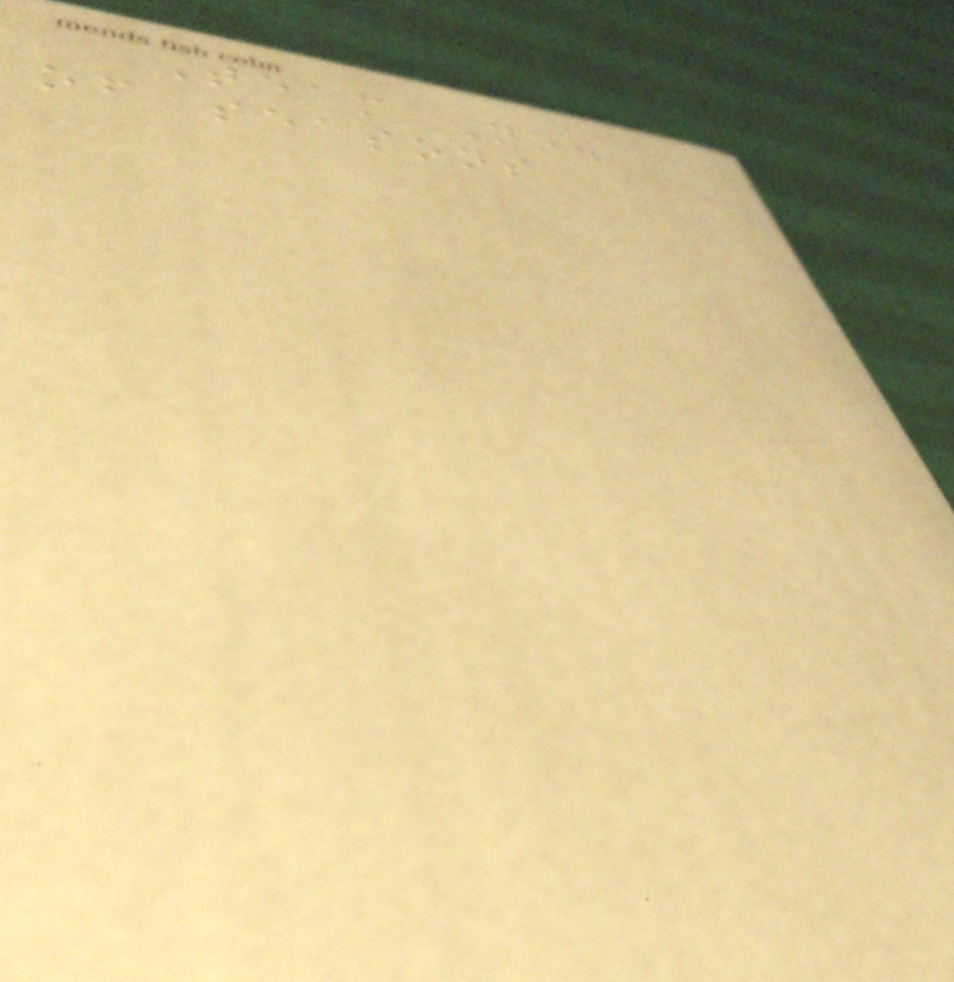Team No.
of seasons
